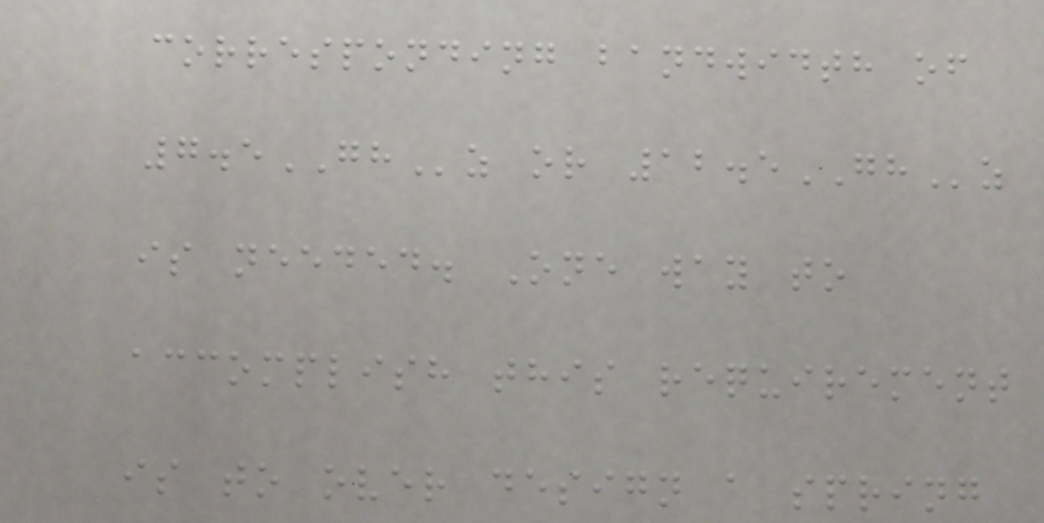corresponding bandwidth of
7.5GHz or 12.5GHz
is needed. One way to
accomplish this requirement
is to over design a spring
